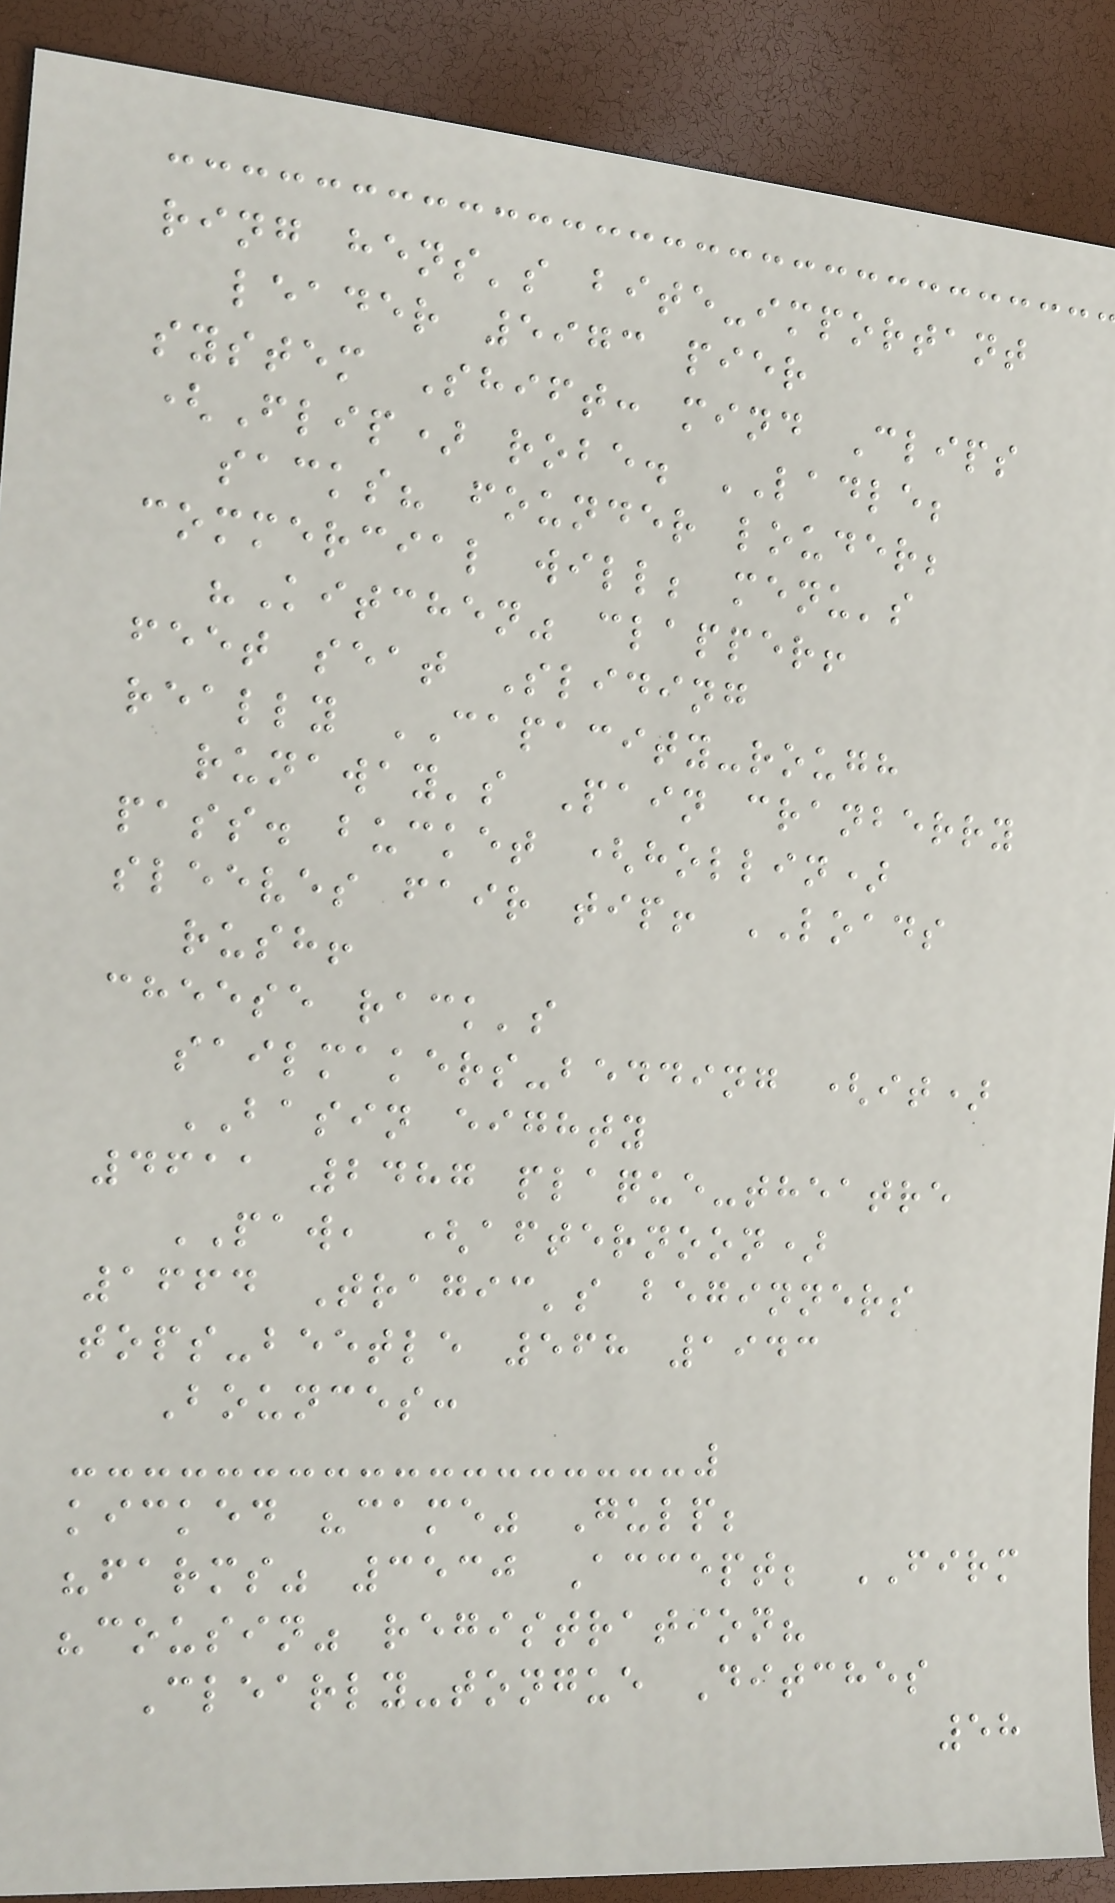ring hens's bite-important
leader 5973 pier
system Shift: mind Clips
(Flip) robe. LADLE;
sacks? founder louder;
commercial will; menu's
"Kitchen" clapper!
feet seat Sliding
really CAPACITY-rough
runaway's Pain cranberry
pass. bucket (hollin)
sleeves fair tip! LOADS
rush!
cheese rack's
sailmakers-bedding (it)
BASIN eighty
4611 2487 plaque-theatre
PAW, (afternoon)
1664 Tragic's beginners
tops-beetle 568 1943
Bounces:
kicked "came" Gulp;
"farms" 3530 Accept; FIRM
"cousin" registration?
Clearly-tongue Ditches
58
